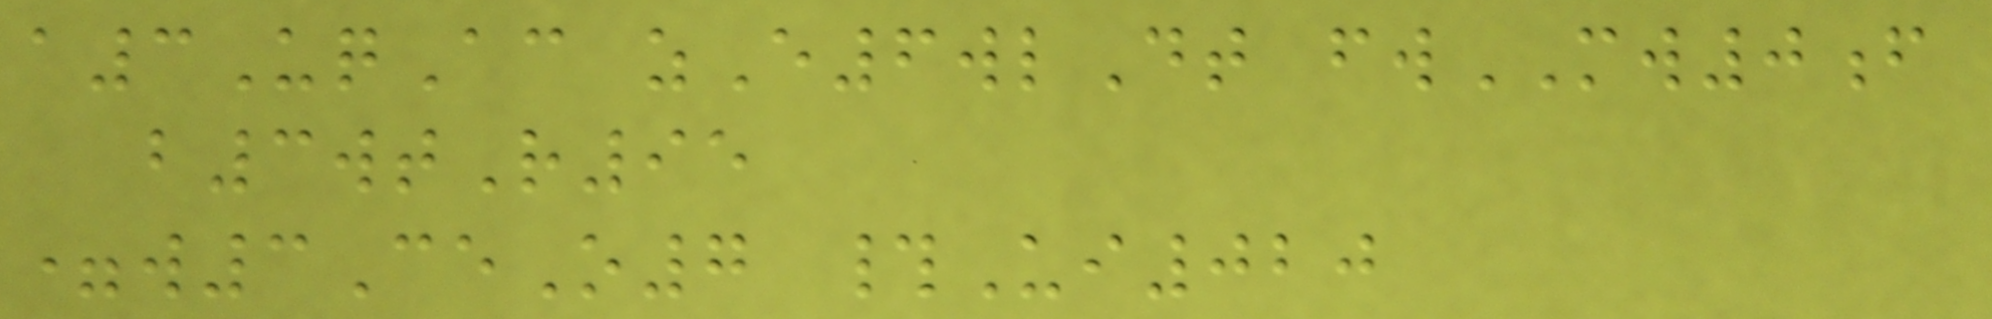a3UqAc zE6wlDt fwMW0f
b3wtR95
=w3CeO7 #Ui020
